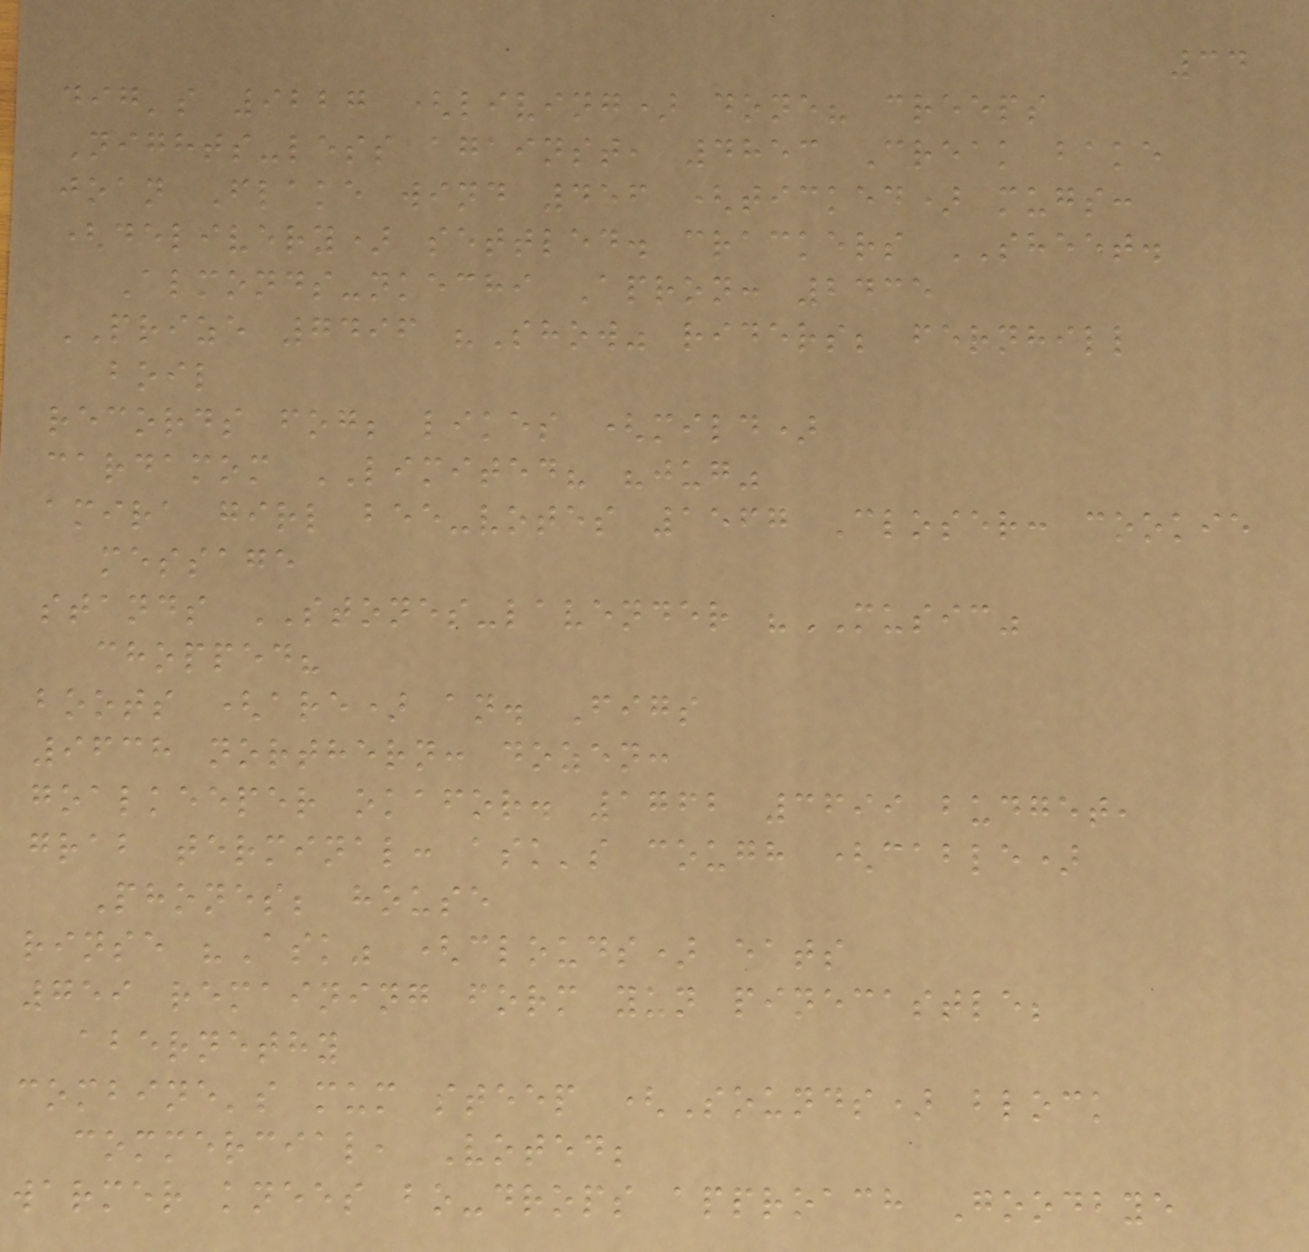34
dig's 9227 (living) done? creeps
Nights-less against, 4853 Creak bake
joan Flake wind 456 (ticked) mugs:
(delivery) settled. crackers SHEET.
Almonds-nkechi Apron: 2435
PRIZE 7496 "Show" riders; fernhill
boil
records fog; likes (mild)
cardamom LIMITED? "jug"
amira girl bee-votes 1567 Closer: cookie
message
stands STONES-lavender "MUSIC"
chopped?
boots (are) an. Figs
9638 northern: dozen:
goalkeeper okafor. 1762 3699 budget,
grab terminal: ask's cough (cable)
Phones; house
rinse "Ask" (clouds) eats
759 remaining form yun pinecastle;
abernethy
combine's mum steep (Sounds) block
commercial, Voted;
warmer knees bo-drops approach Goodbye
